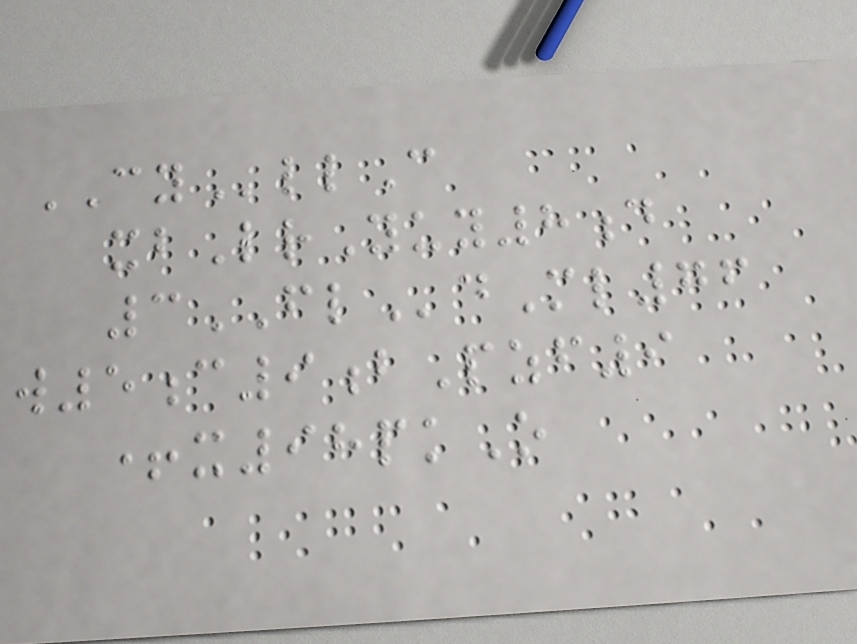CYllC
xbLrYuy8d
3FLdMl76
w5c9bPzf9
+x98pkO
